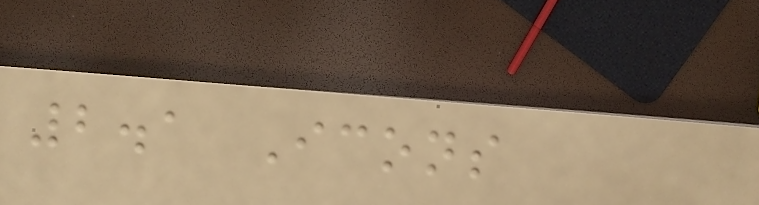2.1 Icons
